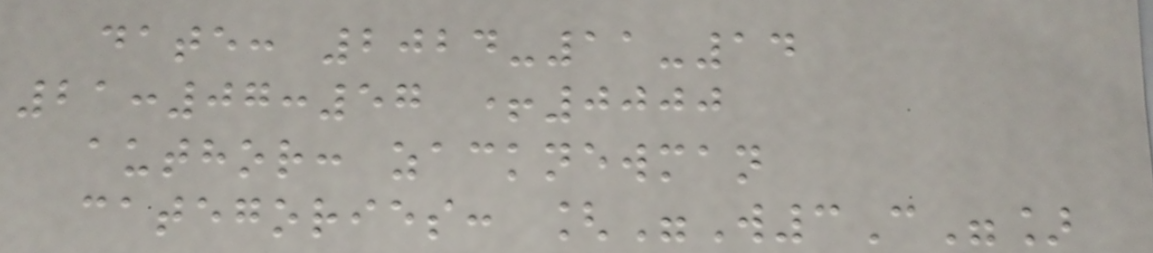date: 2024-11-14
21:07:57 +0000
author: zacknewman
categories: ["W3C"]
